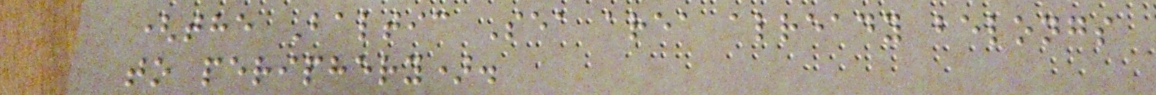(the Baltic Sea area already belongs
to periphery).
